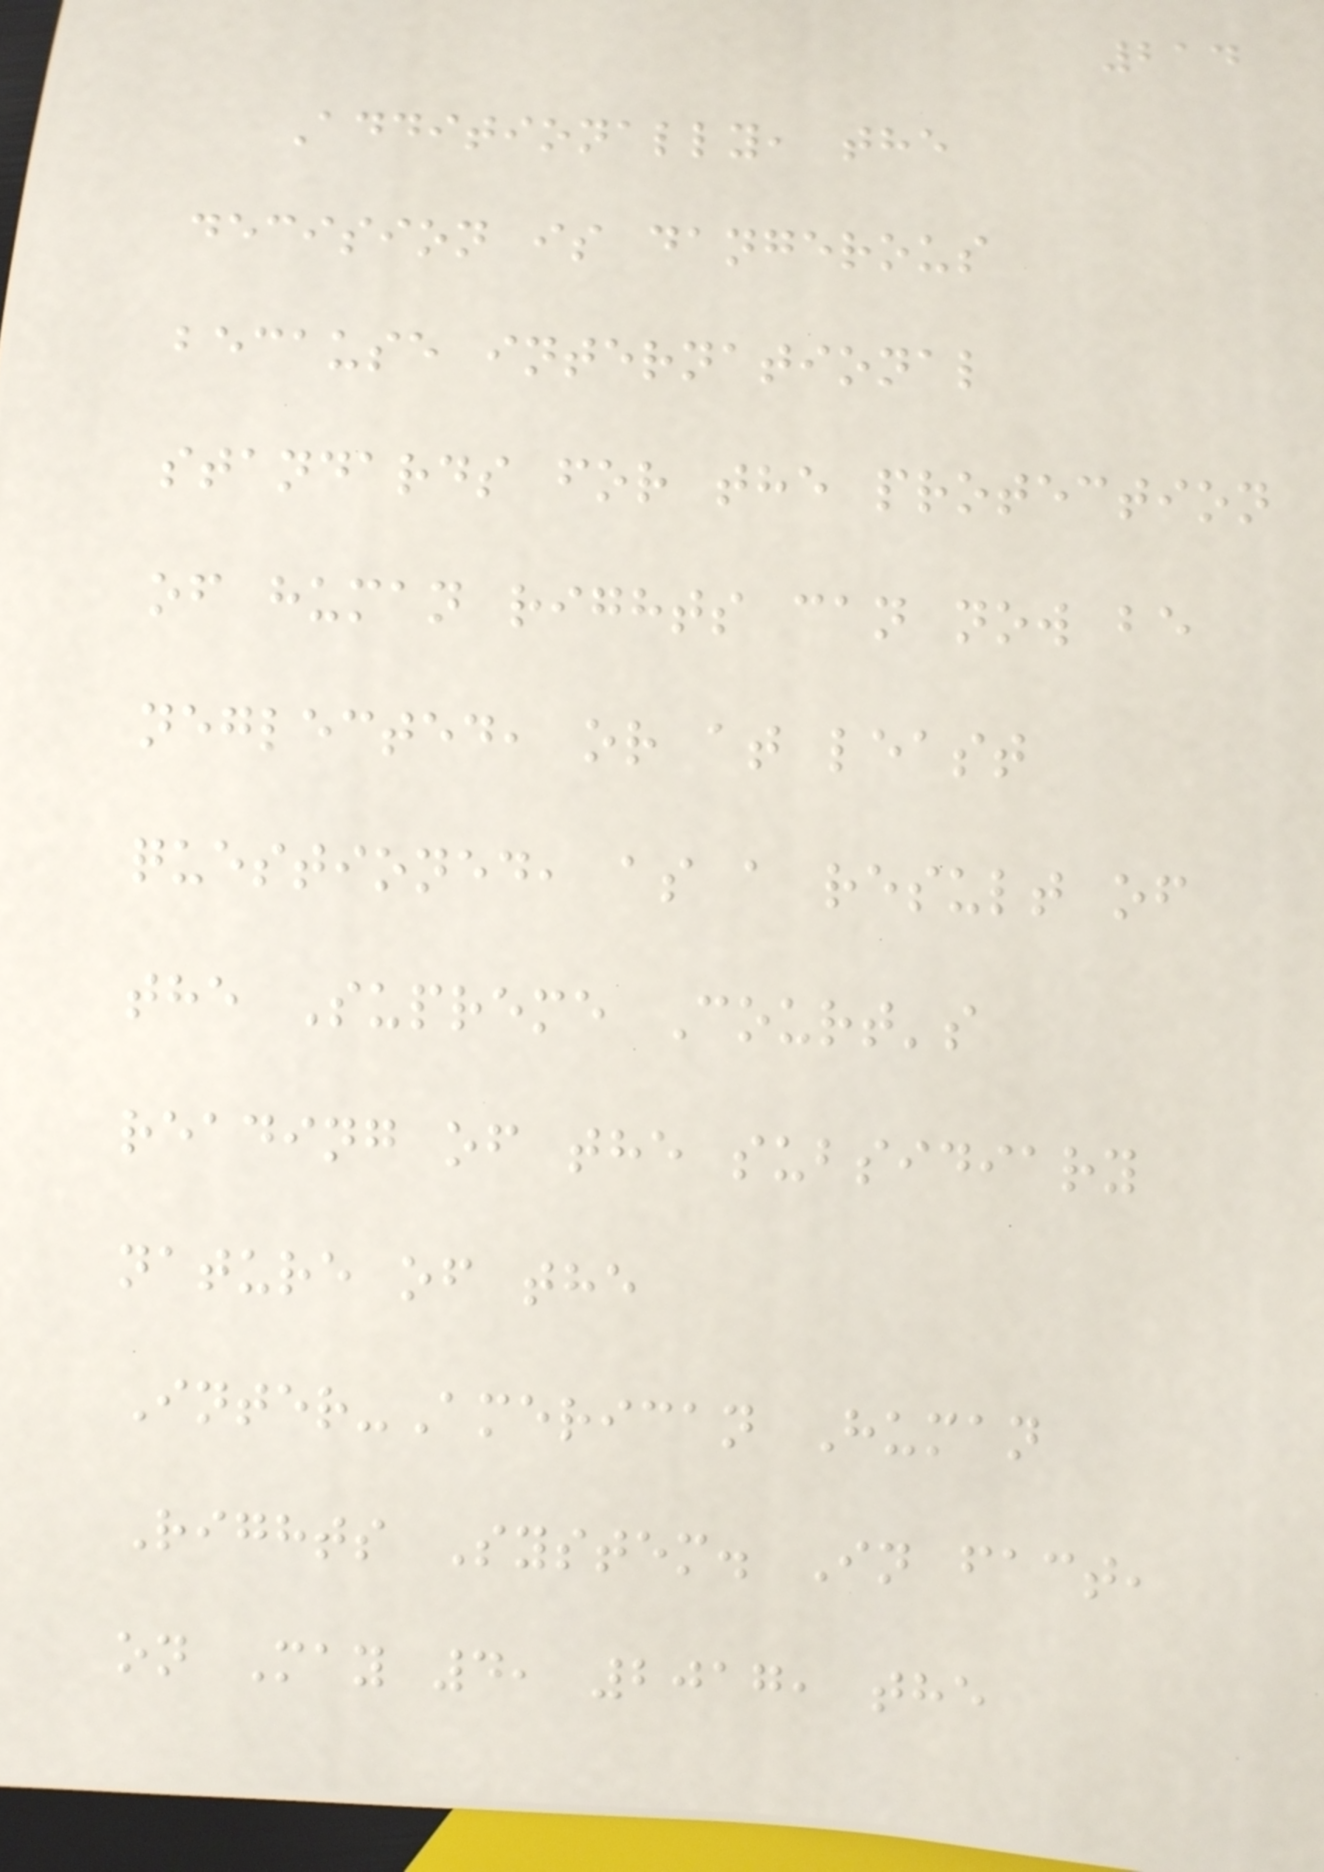214
Additionally, the
decision is dangerous
because international
standards for the protection
of human rights can now be
neglected, or at least
questioned, as a result of
the Supreme Court's
reading of the subsidiary
nature of the
Inter-American Human
Rights System. In fact,
on May 4, 2017, the
